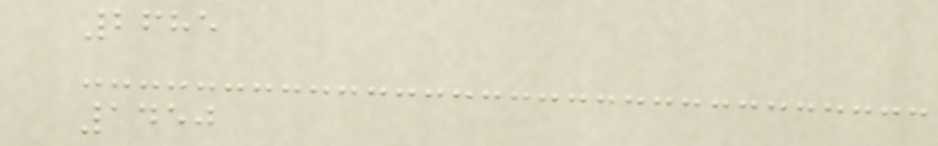2685
1450
